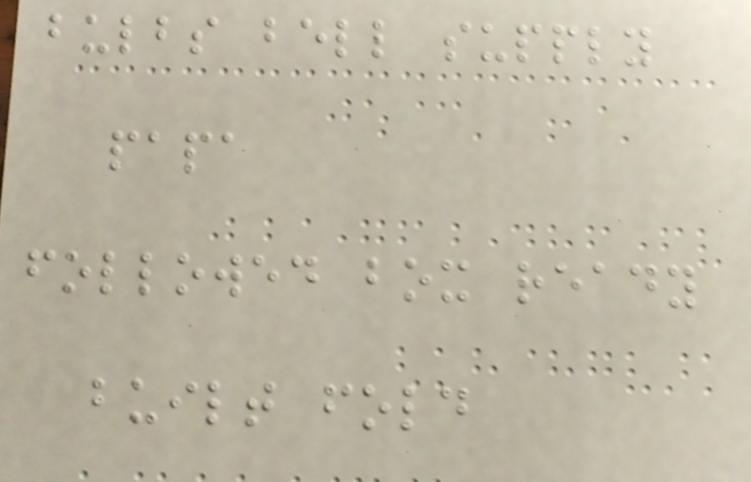bulbs bell supply
papa
followed box ready
built fold
